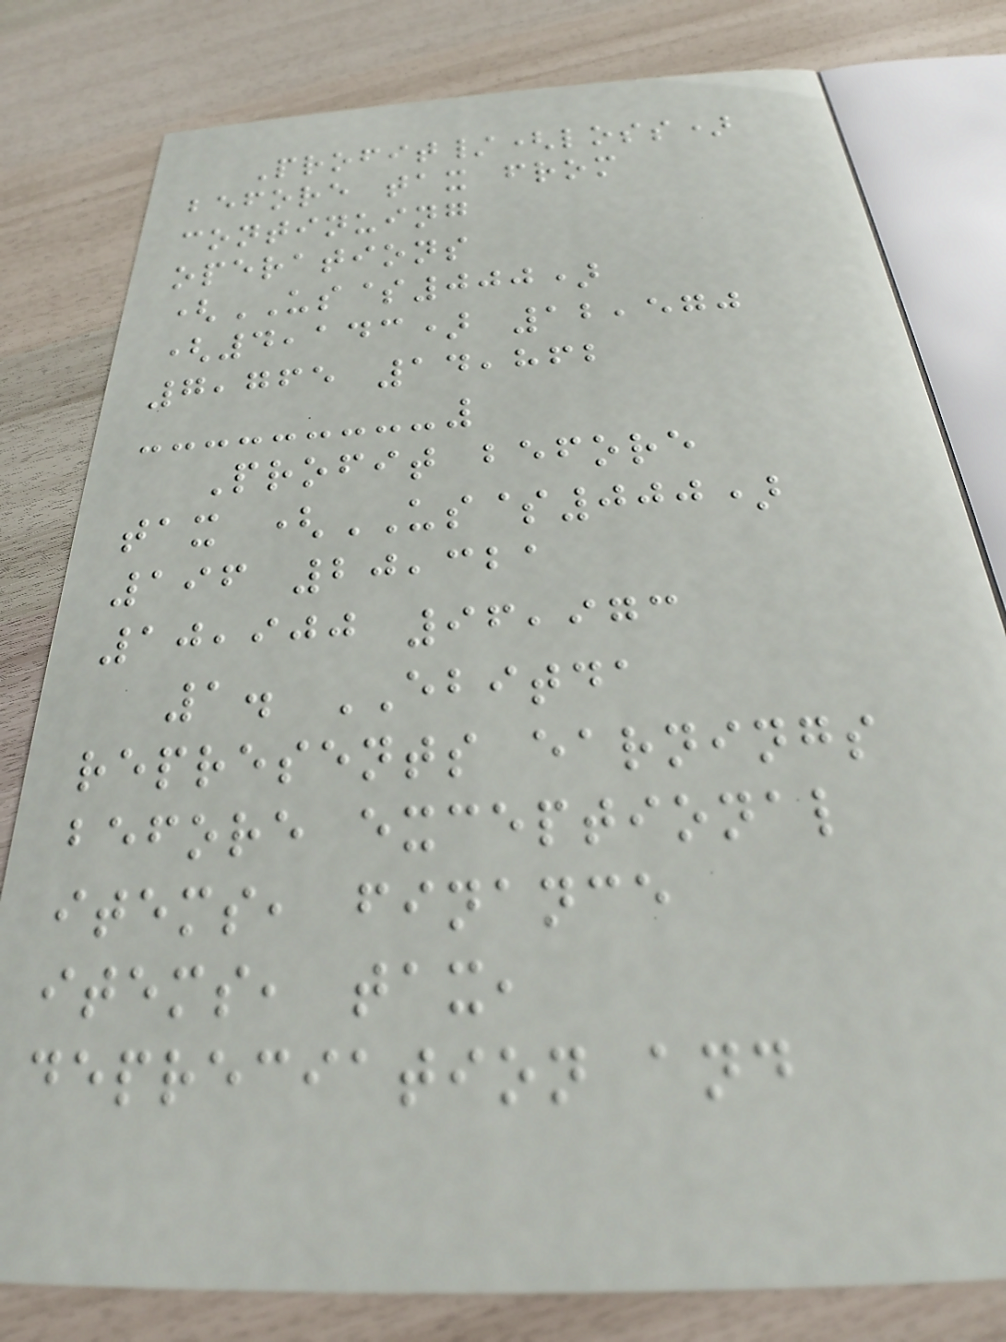Profit/(loss)
before tax from
continuing
operations
(US$000)
(4,143) 12,570
7,765 14,862
Profit before
tax (US$000)
196 20,321
10,900 96,973
1. EBITDA
represents earnings
before exceptional
items, finance
items, tax,
depreciation and
